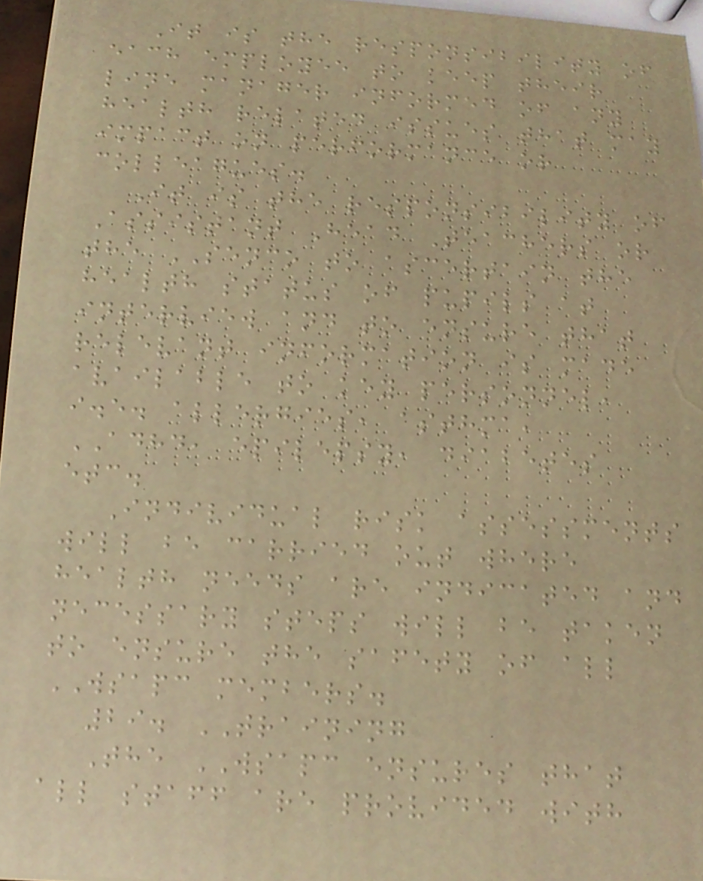It is the responsibility of
each employee to keep their
line manager informed of any
health related issues that may
impact on performance or
colleagues.
It is the responsibility of
Assistant Head Teachers or
the SENCO to ascertain the
health status of pupils at
interview and to ensure that
relevant information is made
available to key personnel,
i.e. allergies, asthma,
ADHD, epilepsy, diabetes
etc.
Individual risk assessments
will be carried out where
health needs are indicated and
necessary steps will be taken
to ensure the safety of all
WSAPC members.
29. TRAINING
The WSAPC ensures that
all staff are provided with
